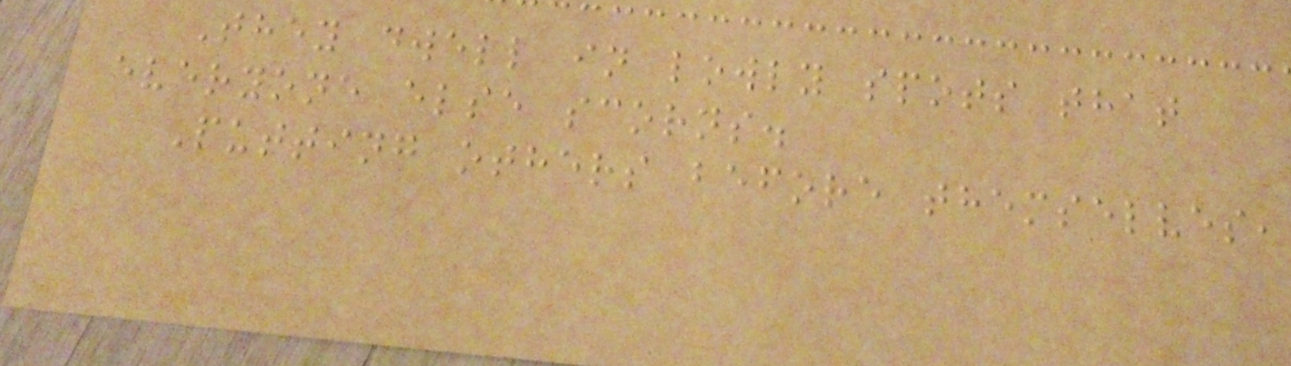They dwell in lowly spots that
everyone else scorns.
Putting others before themselves,
